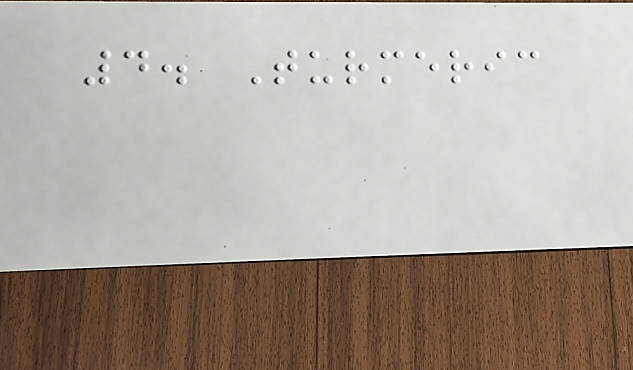4. Turmeric
